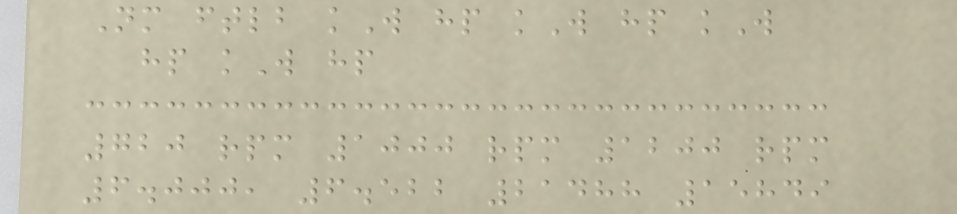Nm ftlb kW hp kW hp kW
hp kW hp
720 rpm 1000 rpm 1200 rpm
6.000, 6.522 21488 15849
